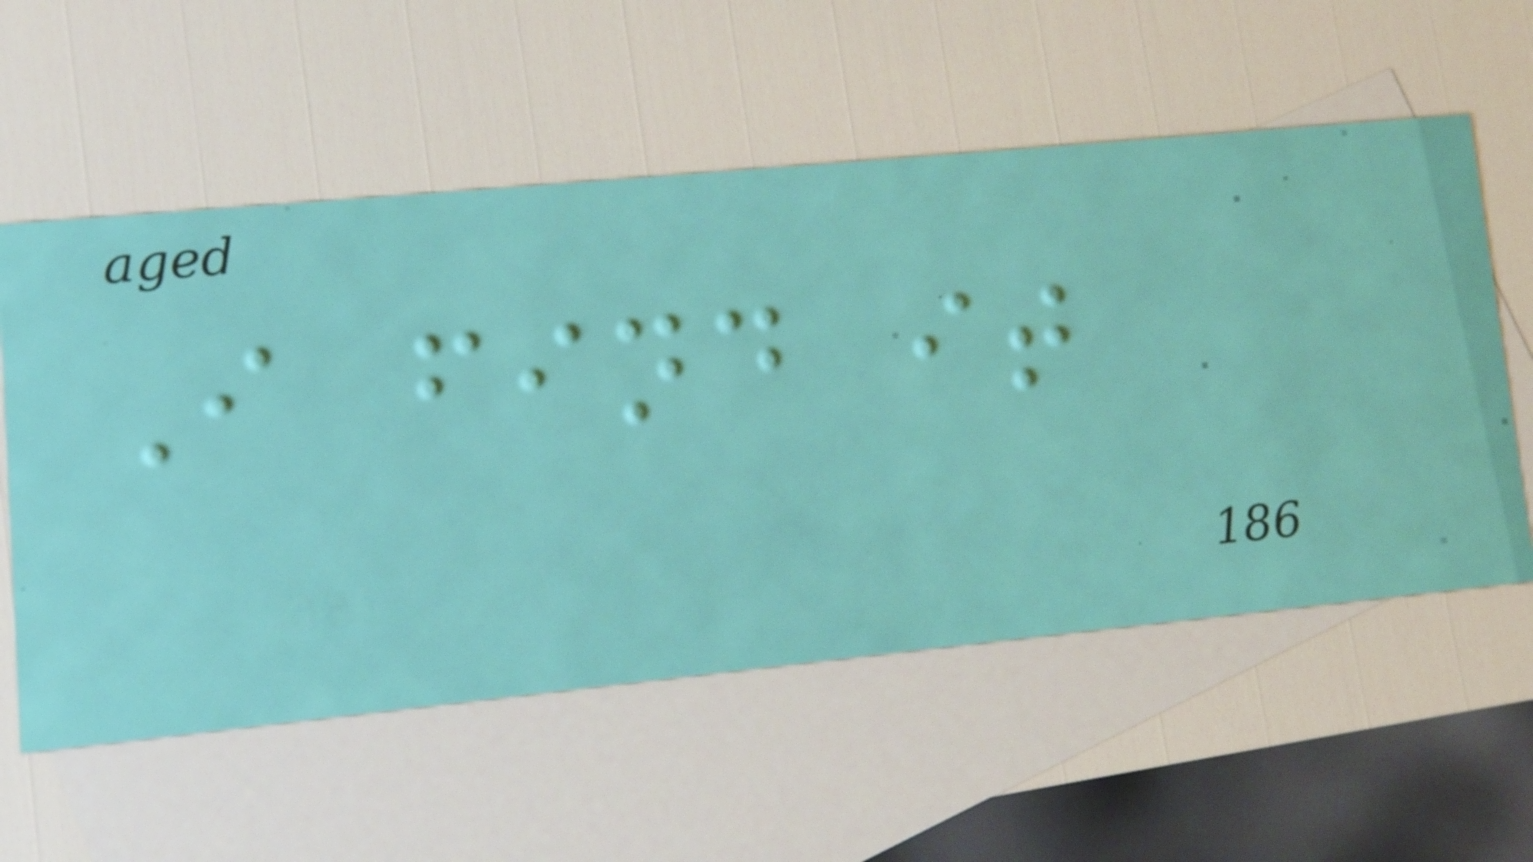I find it
